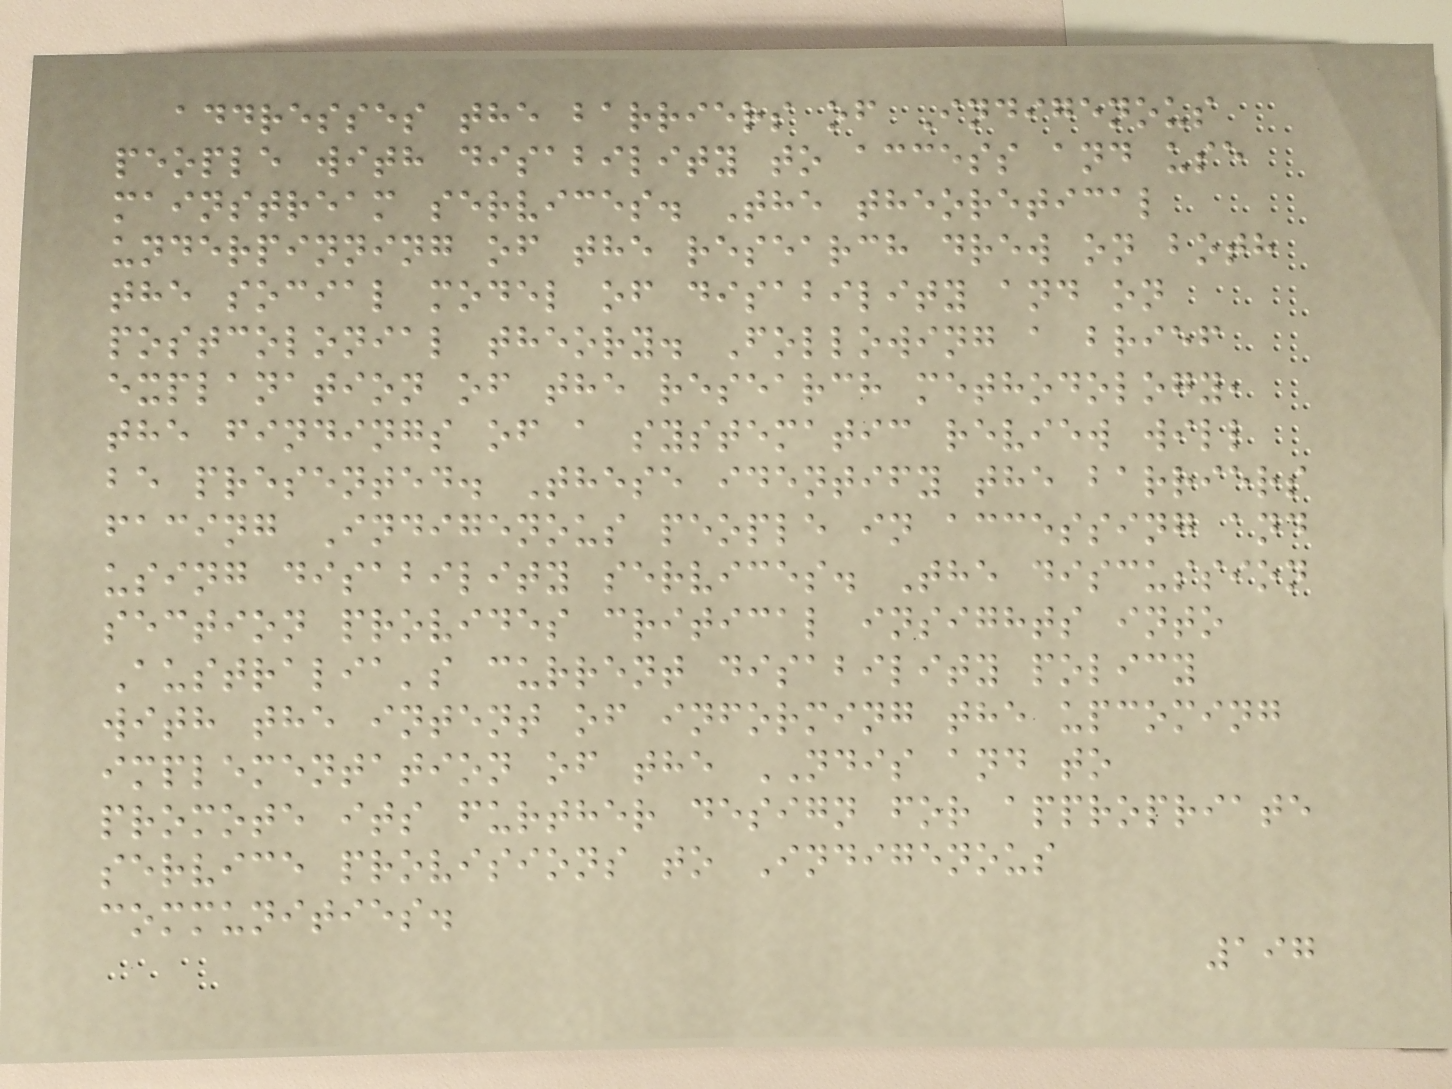addresses the barriers of Indigenous
people with disability to access and use
mainstream services. The theoretical
underpinning of the research drew on both
the social model of disability and on
postcolonial theory. Following a brief
explanation of the research methodology,
the findings of a systematic review will
be presented. These identify the barriers
facing Indigenous people in accessing and
using disability services. The discussion
section provides critical insights into
Australia's current disability policy
with the intent of informing the upcoming
implementation of the NDIS and to
promote its further design for appropriate
service provisions to Indigenous
communities.
197
